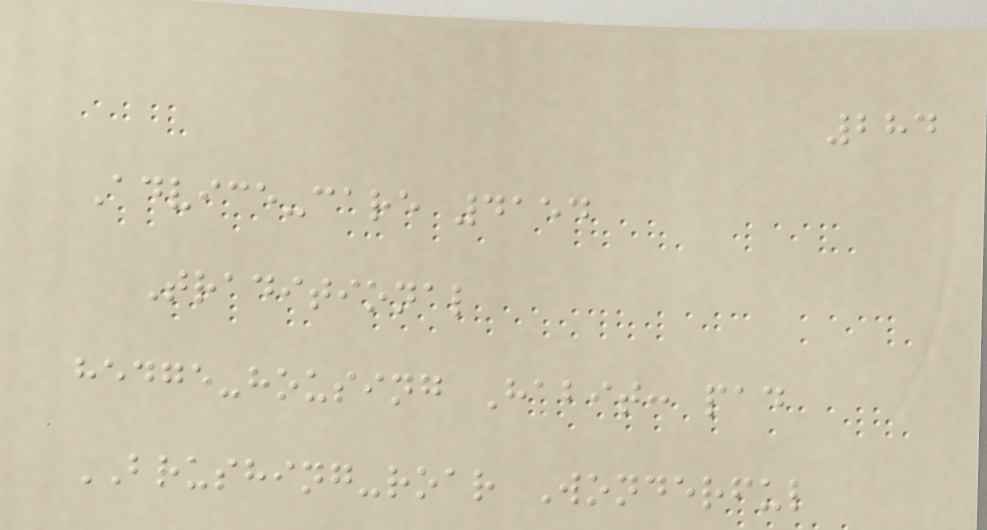284
Advice-care 4154
Traditional
hedge-housing Habit: pad
BRUSHING-roar Wonderful
